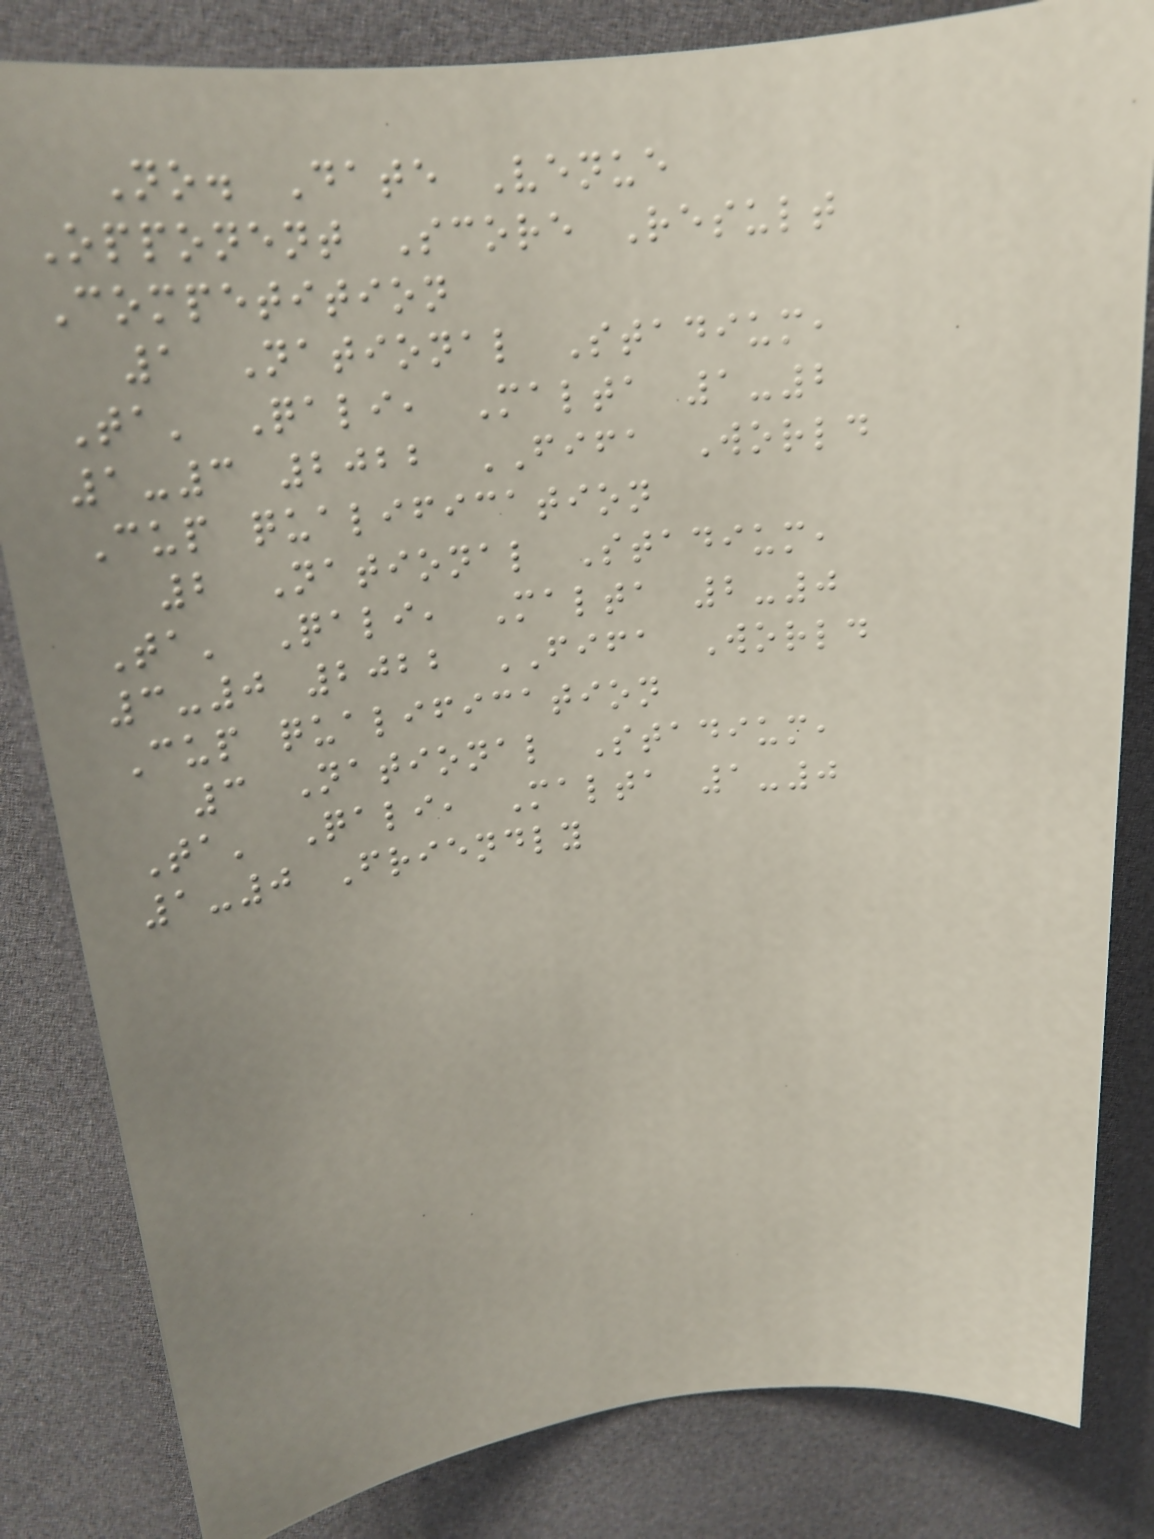No. Date Venue
Opponent Score Result
Competition
1 National Stadium,
Ta' Qali, Malta 1-2
1-3 2022 FIFA World
Cup qualification
2 National Stadium,
Ta' Qali, Malta 2-0
3-0 2022 FIFA World
Cup qualification
3 National Stadium,
Ta' Qali, Malta 1-0
1-0 Friendly
